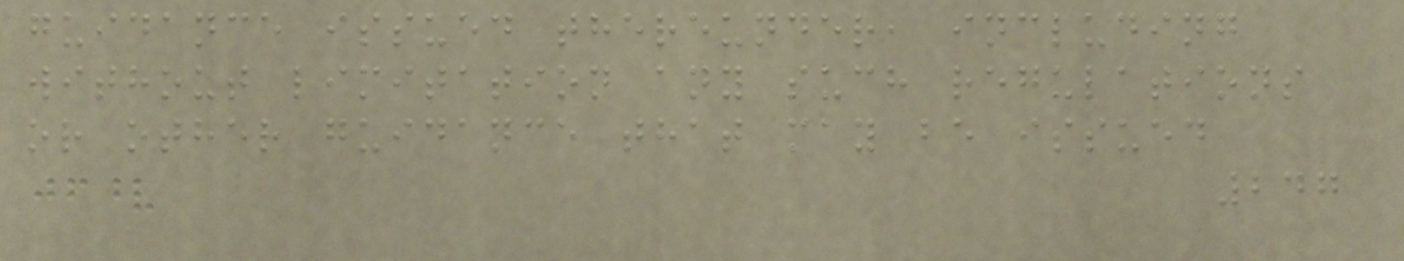guidance issued thereunder, including
without limitation any such regulations
or other guidance that may be issued
247
